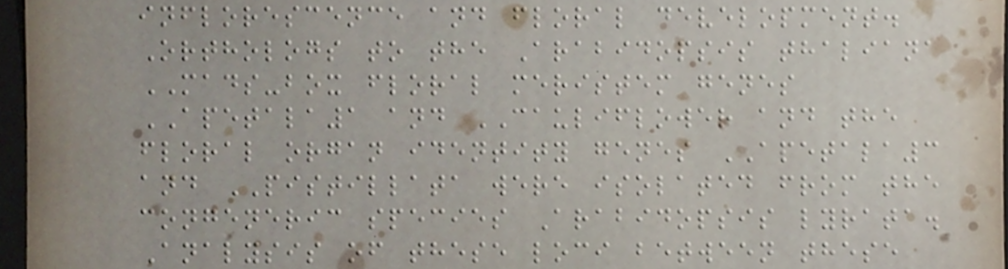inflorescence and floral development.
Orthologs to the Arabidopsis thaliana
MADS-box floral meristem genes
APETALA1 and CAULIFLOWER and the
floral organ identity genes APETALA3
and PISTILLATA were isolated from the
congeneric species Arabidopsis lyrata.
Analysis of these loci between these
